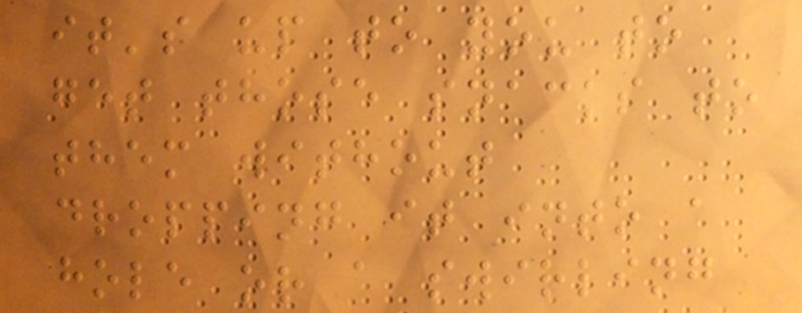it's up to you to
get those snacks to
them without
dropping it into a
hole or a swirling
